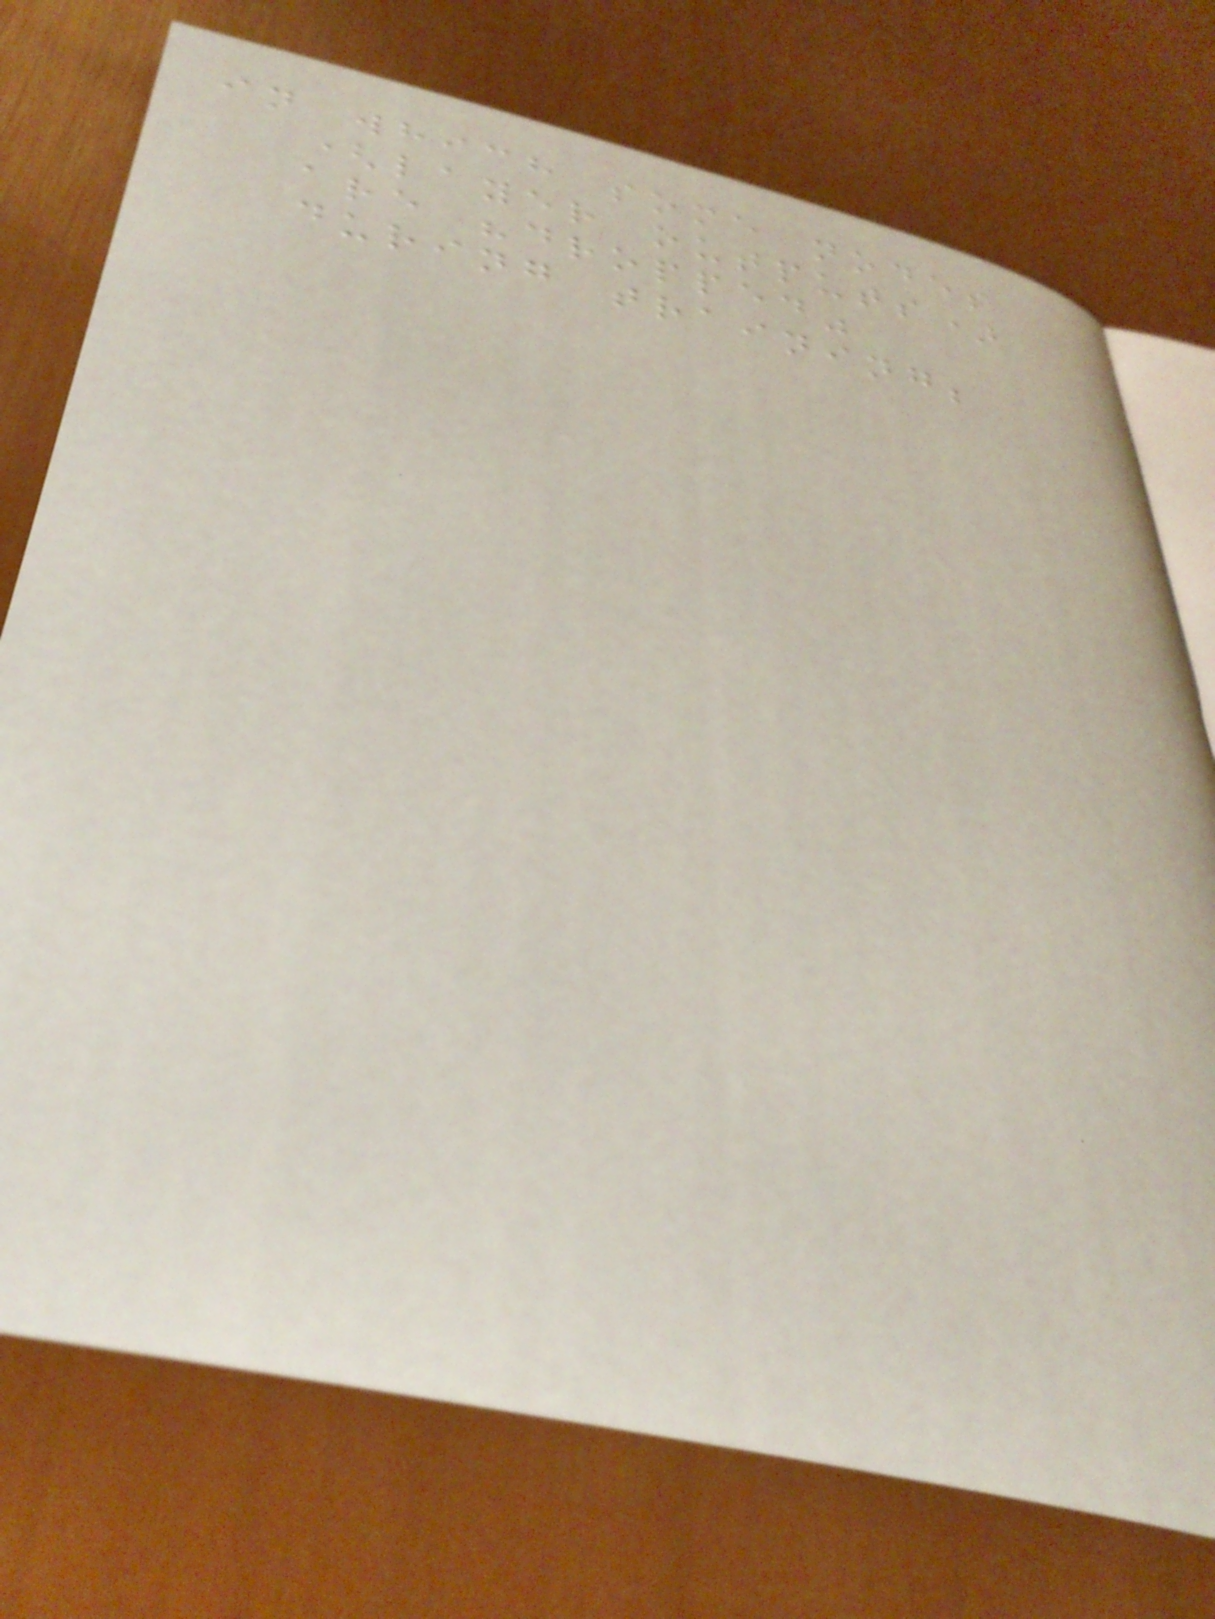in which some nodes
(layer outputs)
are "dropped"
during training;
